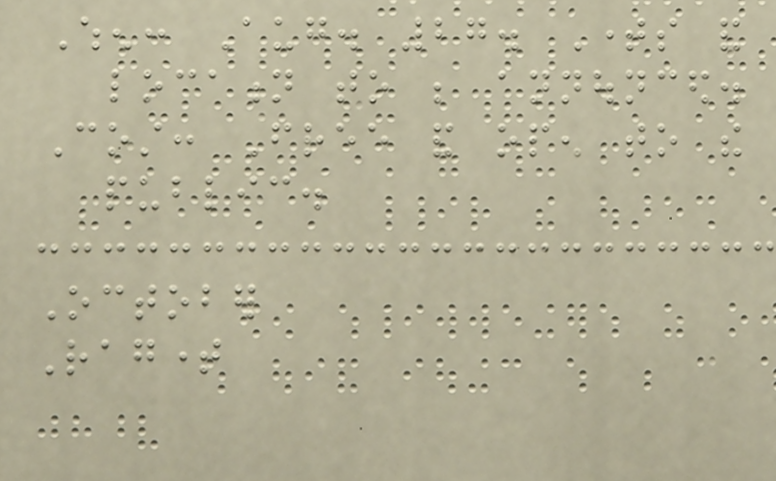When: Aug. 27. Times and
location to be announced.
Cost: Free and open to the
public.
October
Ragtime
